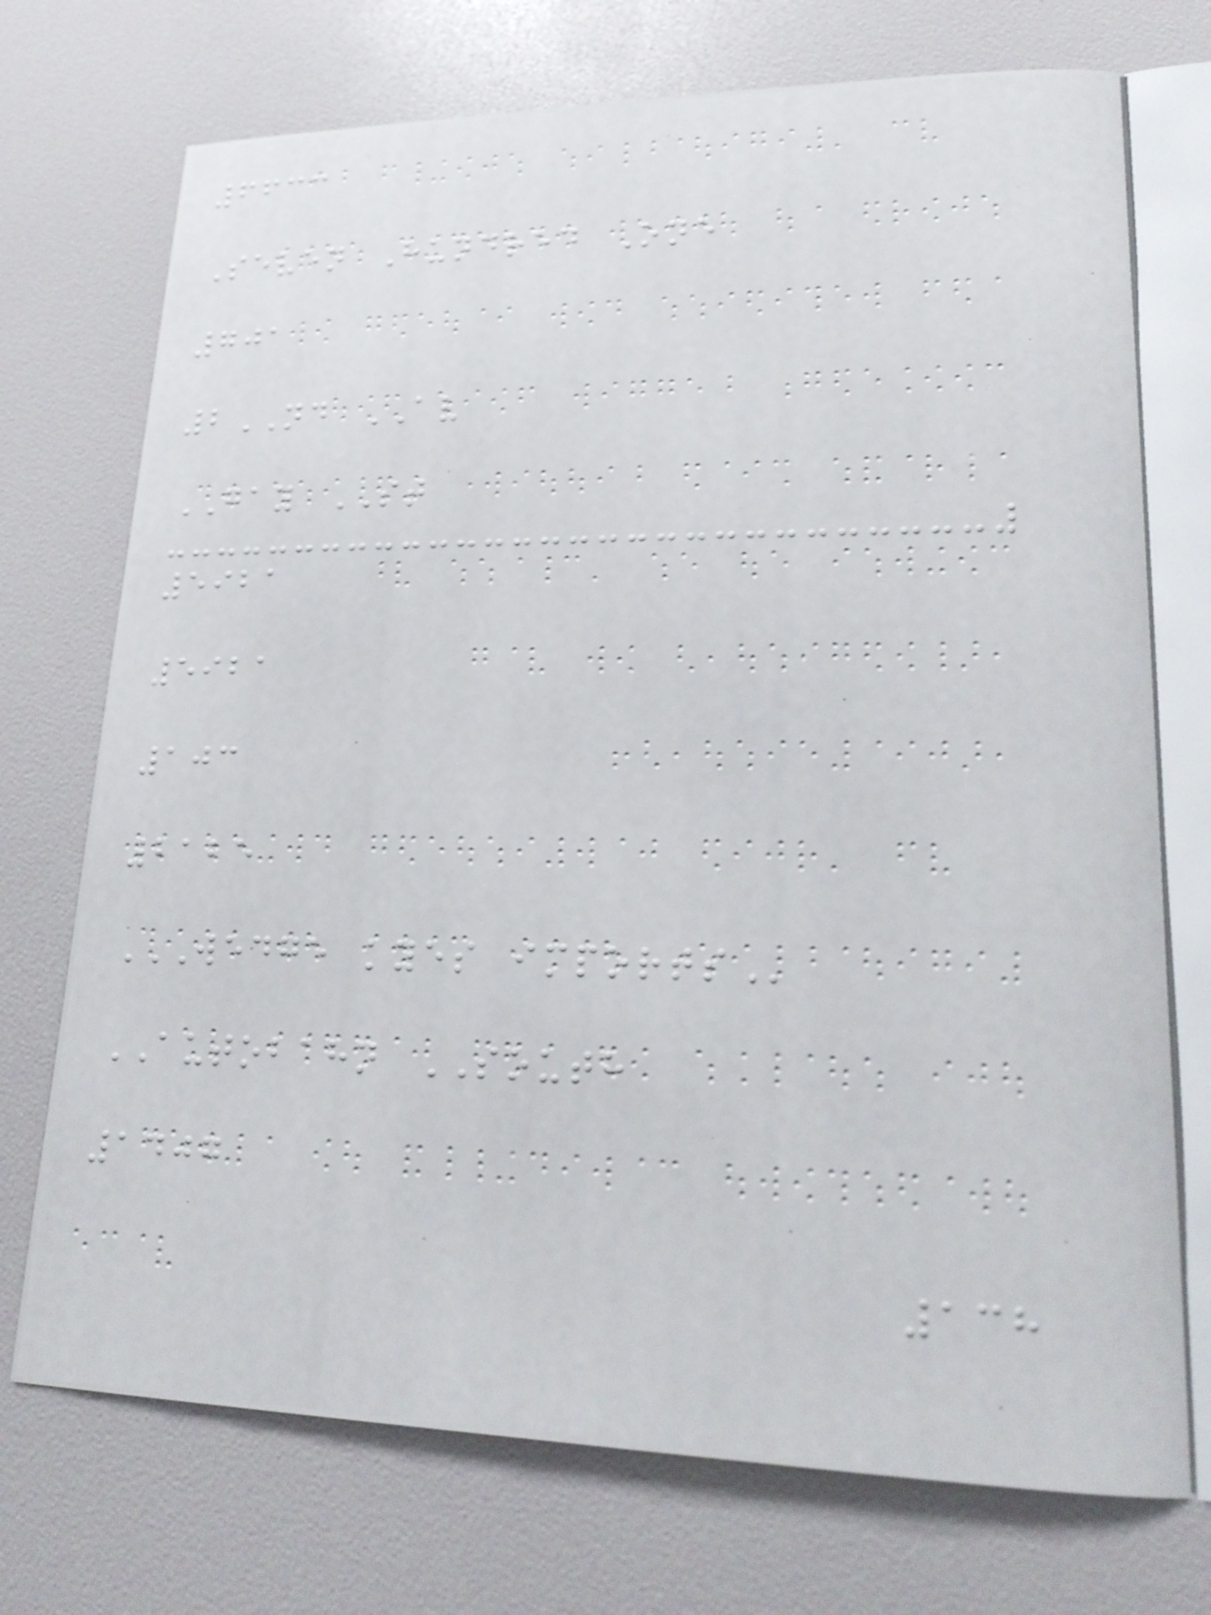6633
Seven Hundred One
701
2ND AV
GAY ST
5921
5921
103
2125
WEDGE KYES IMPORTS
AUTOBAHN SOUTH
1407
138
